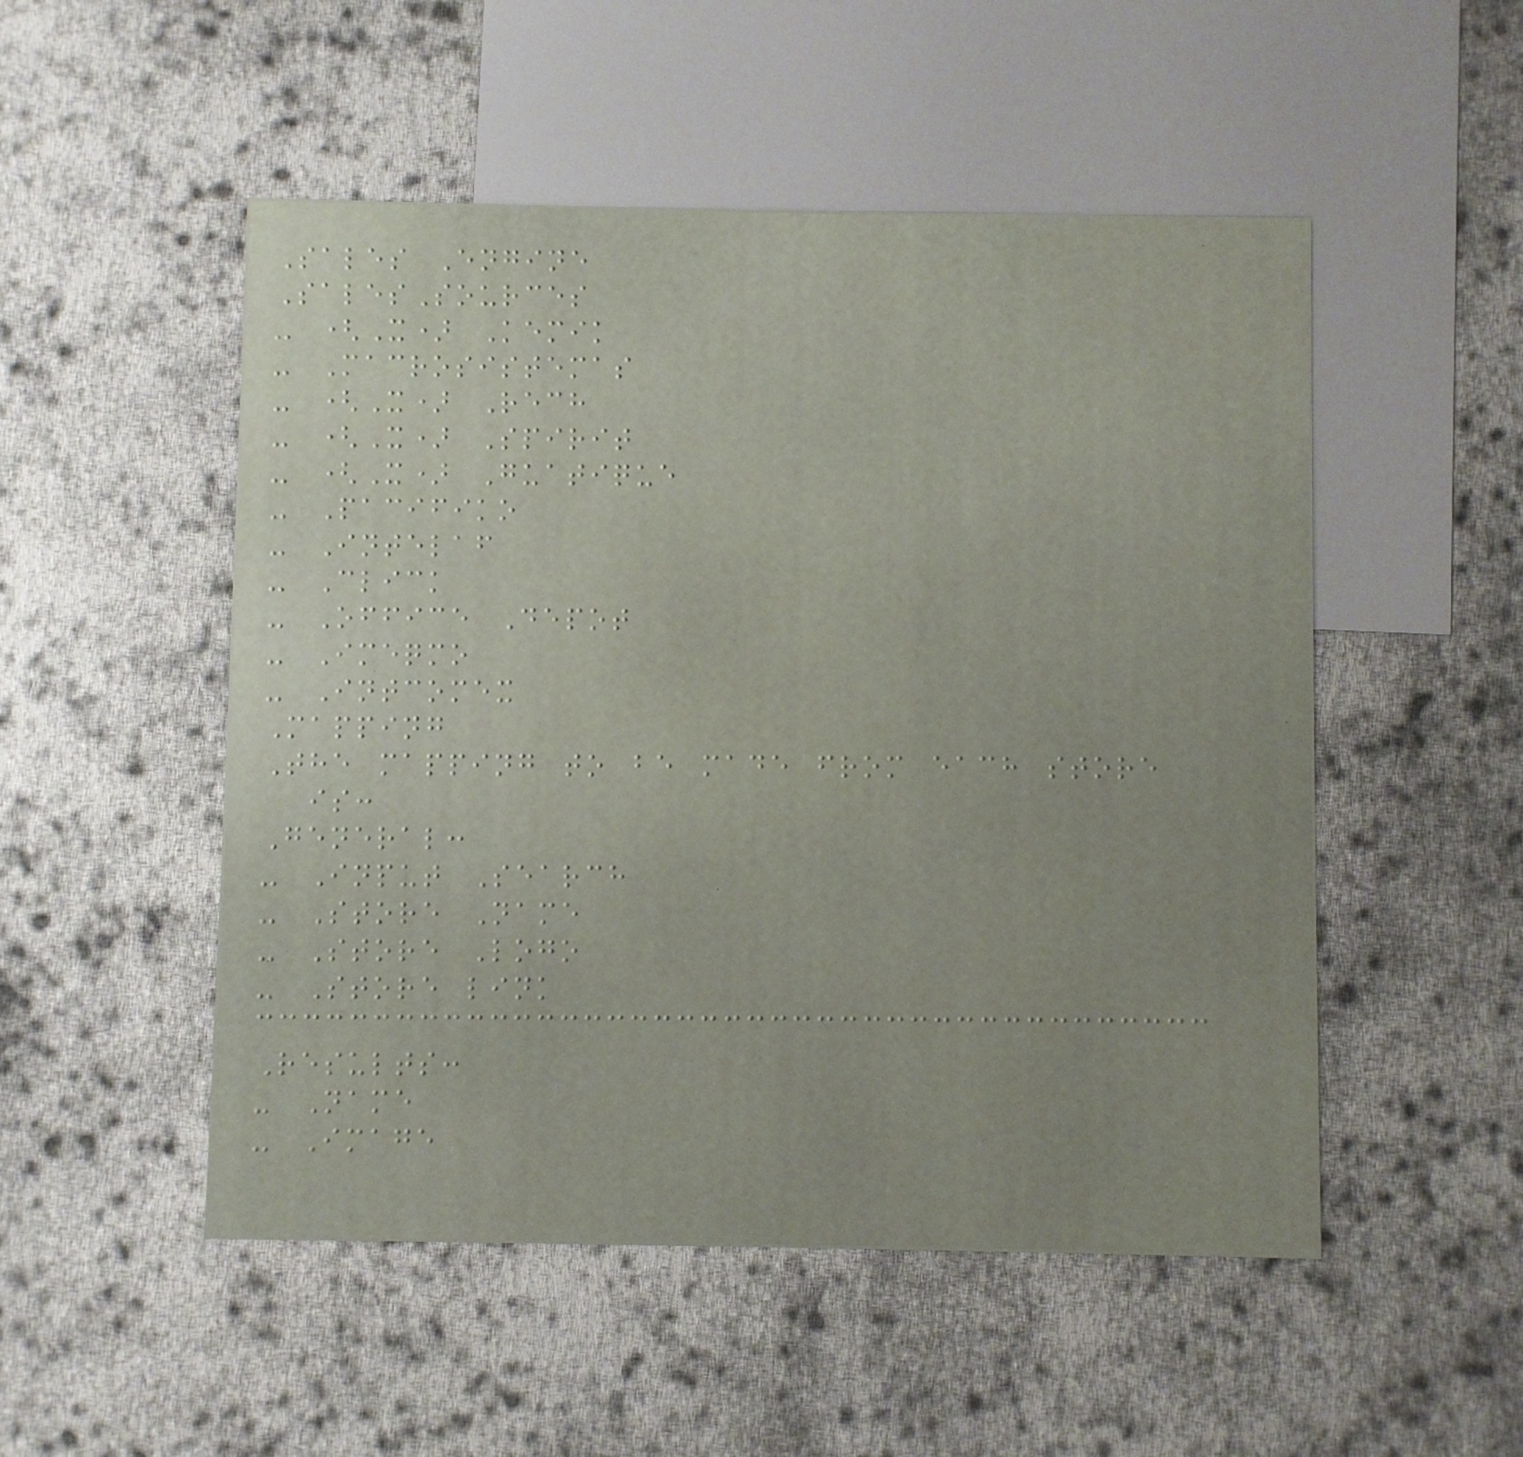Sales Engine
SalesSources
- (X) Kemik
- Macrosistemas
- (X) Rech
- (X) Spirit
- (X) Guatique
- Pacifiko
- Intelaf
- Click
- Office Depot
- Imeqmo
- Intcomex
Mapping
The mapping to be made from each store
is:
General:
- Input Search
- Store Name
- Store Logo
- Store link
Results:
- Name
- Image
